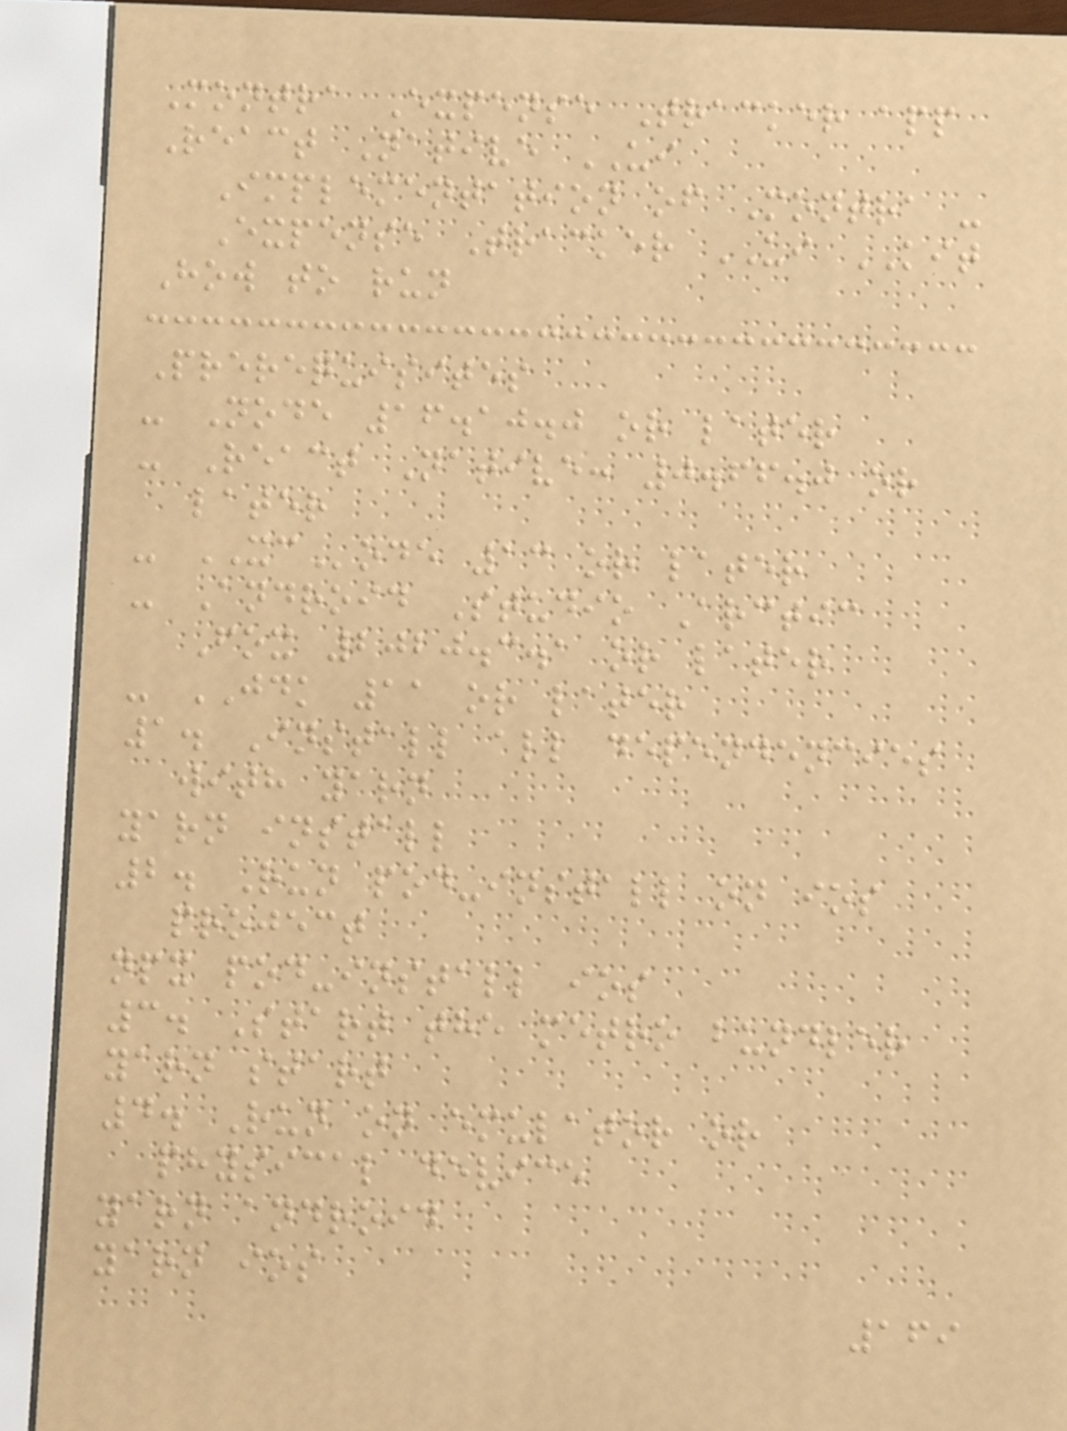Montra Expense Tracker app
React Native UI
Implementation of Montra -
Expense Tracker UI KIT
How to run
Prerequisites
- Node 16.10.0 or later
- React Native: 0.66.0 or
later
- XCode 13 or later
- Android Studio Arctic
Fox 2020.3.1 or later
- JDK 11 or later
1. Install all dependencies
with yarn
yarn install
2. Run pod-install on ios
project
npx pod-install ios
3. Start the metro bundler
yarn start
4. Run on emulator or
physical device
yarn android
yarn ios
169
